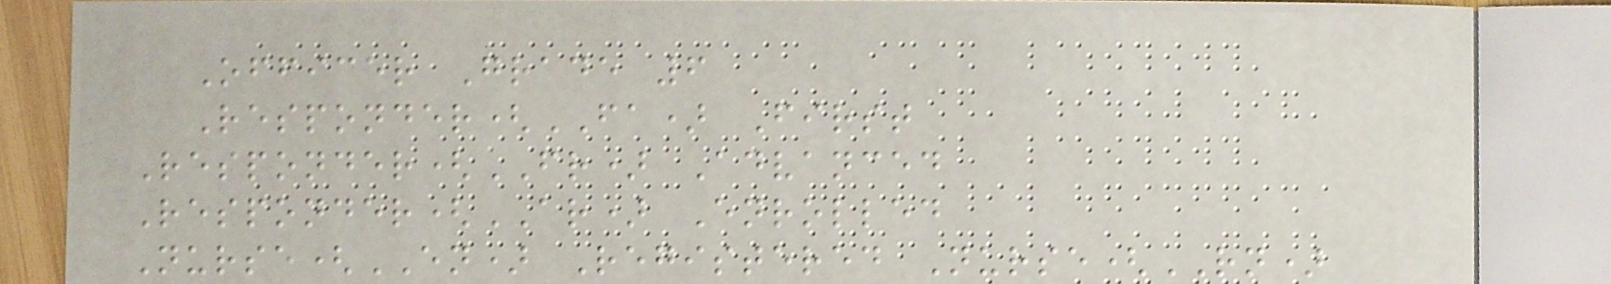Officer Grade 6
Responder(FA) First
Responder(FR) Advanced
Responder(AR) Enrolled
Nurse(EN) Registered Nurse(RN)
